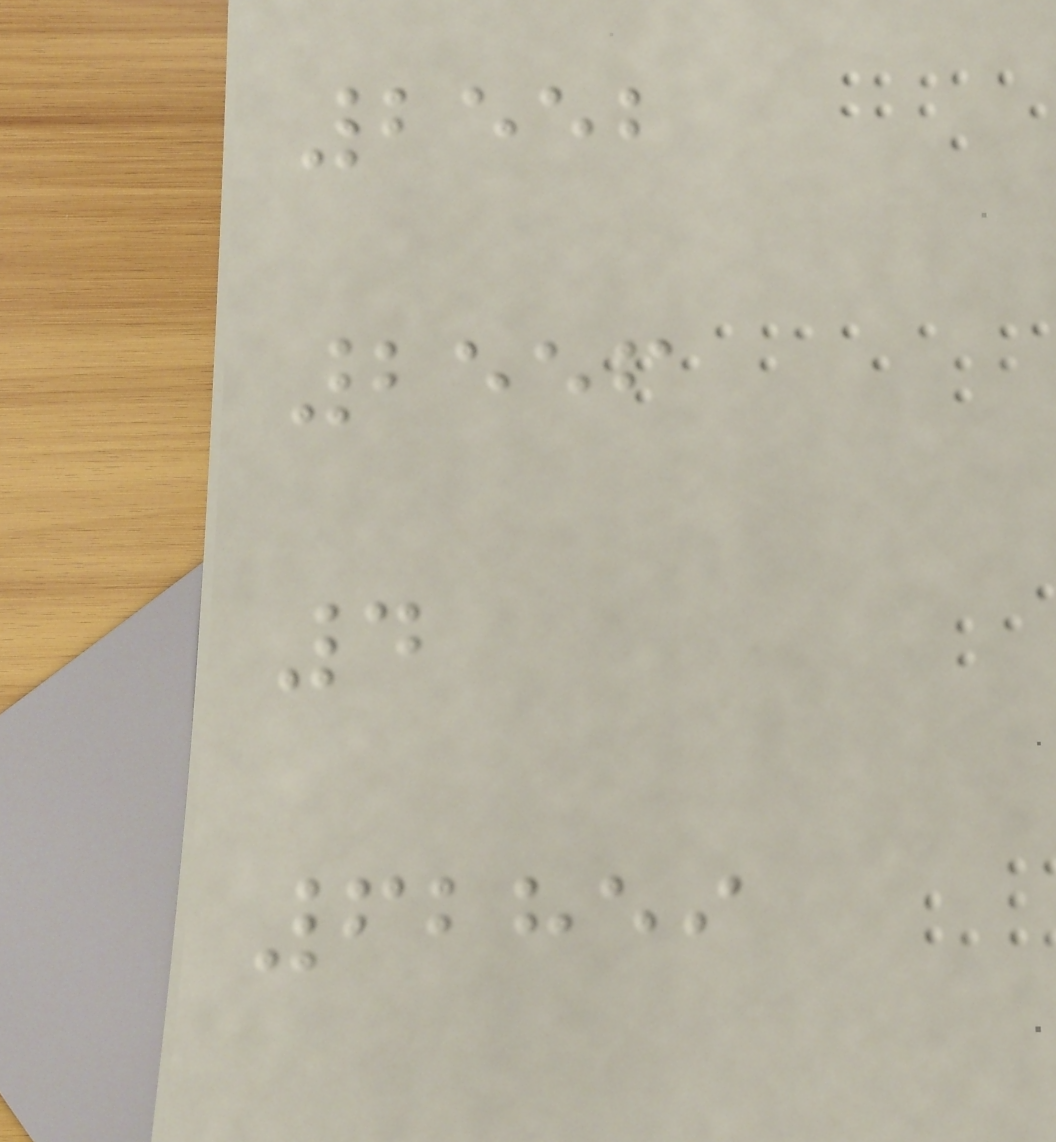2552
2556
4
62859
